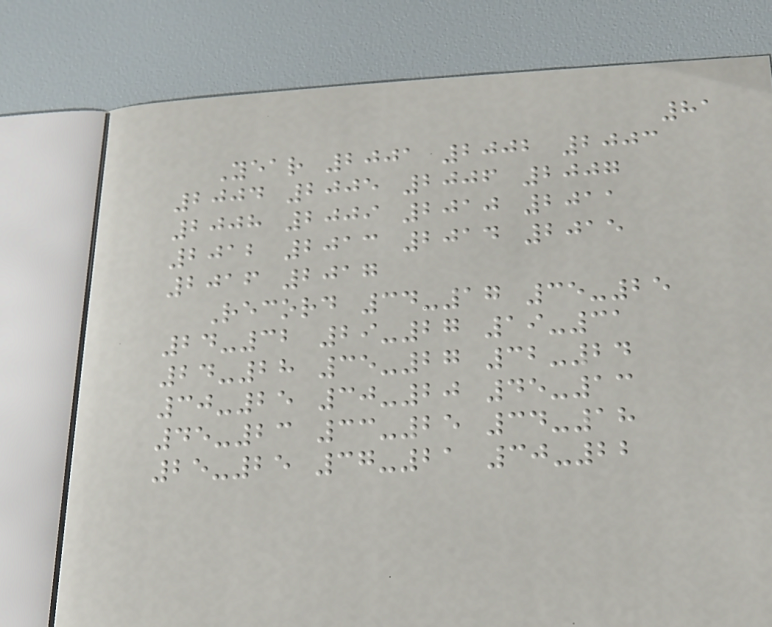81
Year 2001 2002 2003
2004 2005 2006 2007
2008 2009 2010 2011
2012 2013 2014 2015
2016 2017
Record 34-17 35-25
24-32 29-27 19-31
24-28 35-27 32-24
30-25 30-20 45-13
45-23 33-25 34-18
25-25 37-21 30-22
